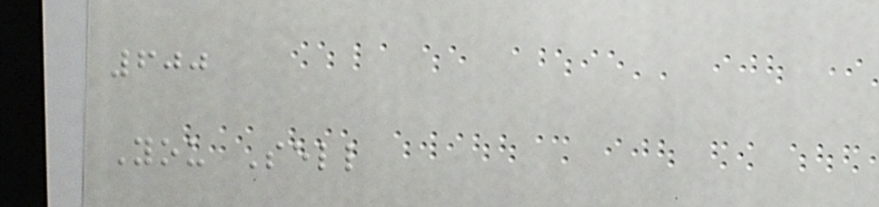600
You Sell
